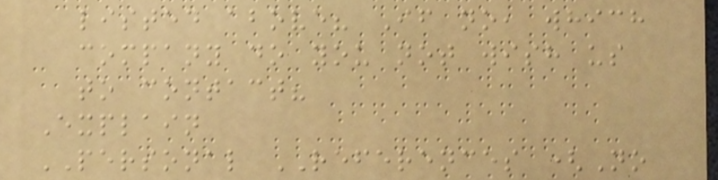listed above? If no, which
company do you not wish us
to contact?
Explain
PERSONAL REFERENCES (No
